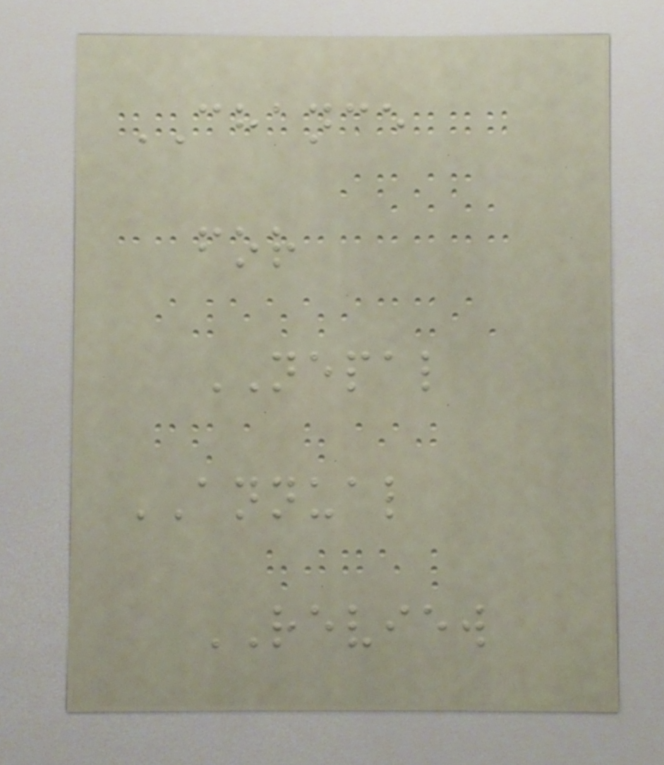CHANCE
for
NEPAL
ANNUAL
REVIEW
